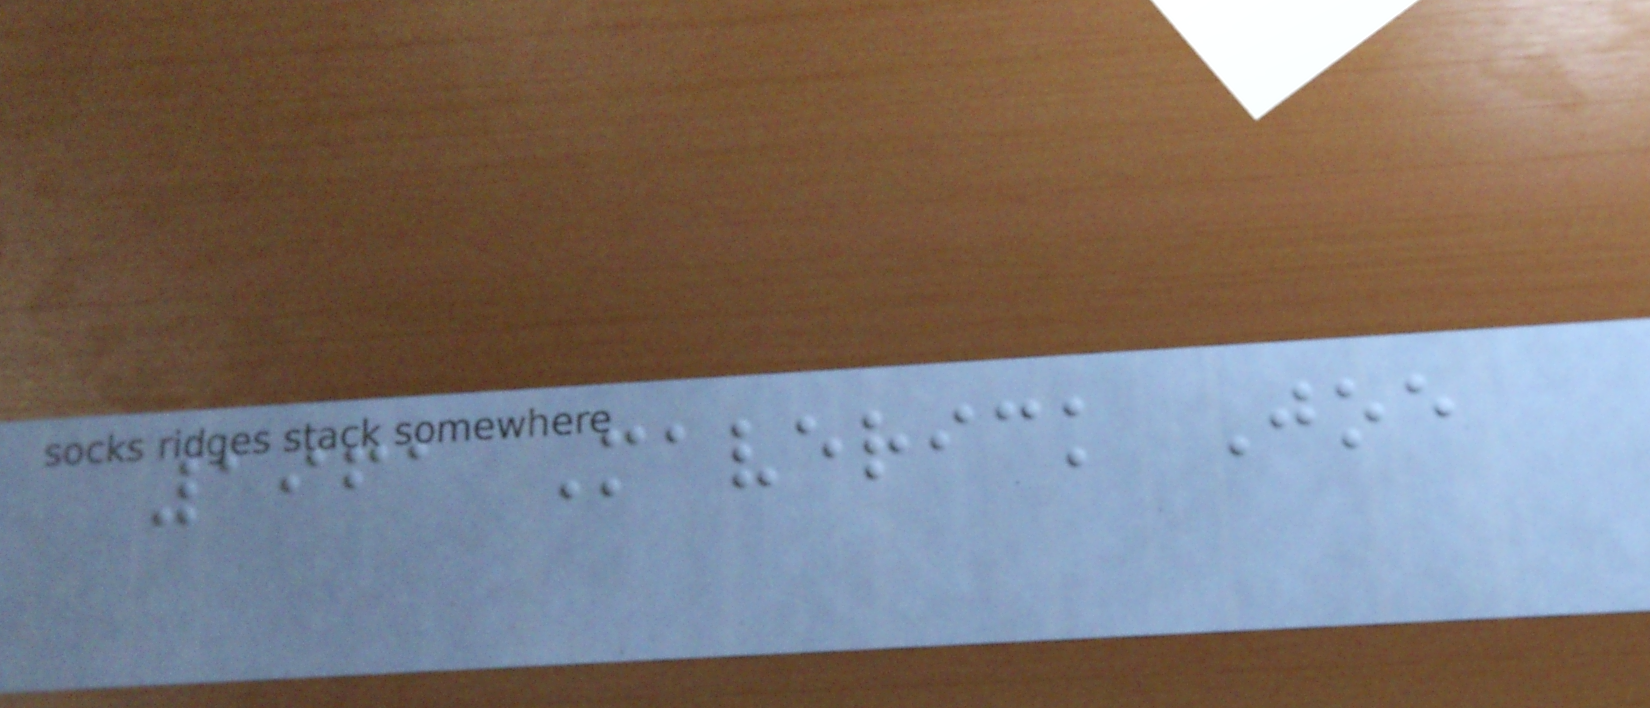1961 Maverick Joe
